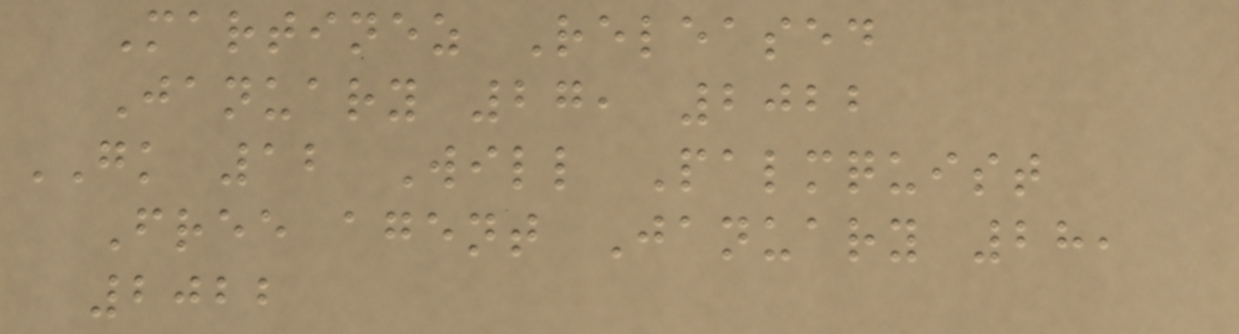Martinez Released
January 27, 2022
GK 12 Will Palmquist
Free agent January 28,
2022
